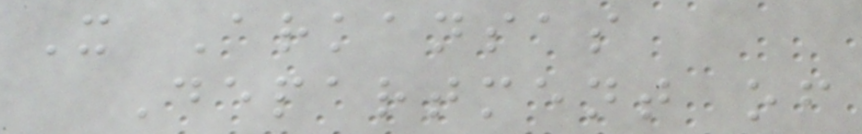X Arkansas
Department of
